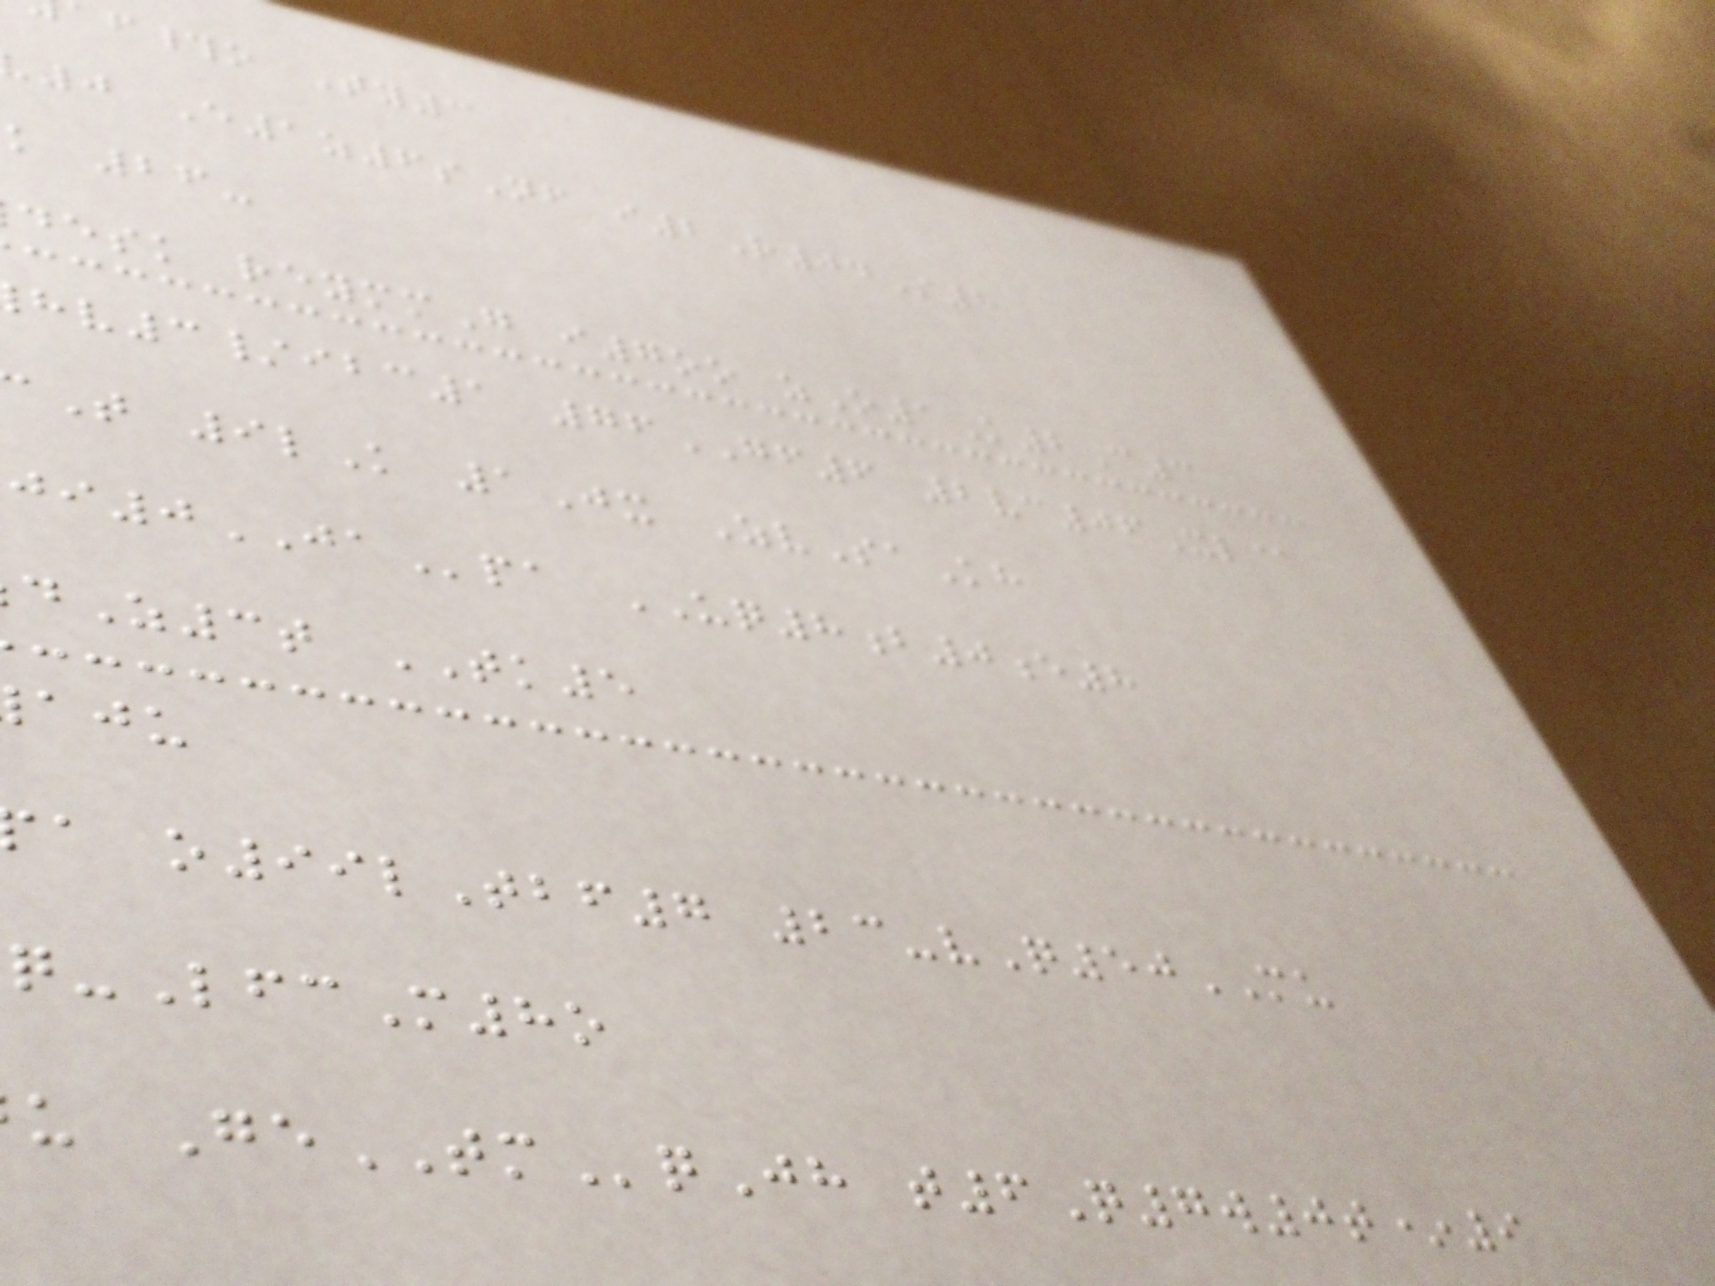f#o Ty3
0 E1z6sNf i2R04S8
k 26-
desk reymmG i7oo zO1K2C3
v3/ibc1 76GF6 2vc06Xl@
T 9lK 1Jx ZvSaKh
ji0JApa UQ8b0e8
dZ3t TK5
a o99lTbf7 23-vQ50MU
-LfcM8o
u GeTMqJh t6Q7w0t*9
